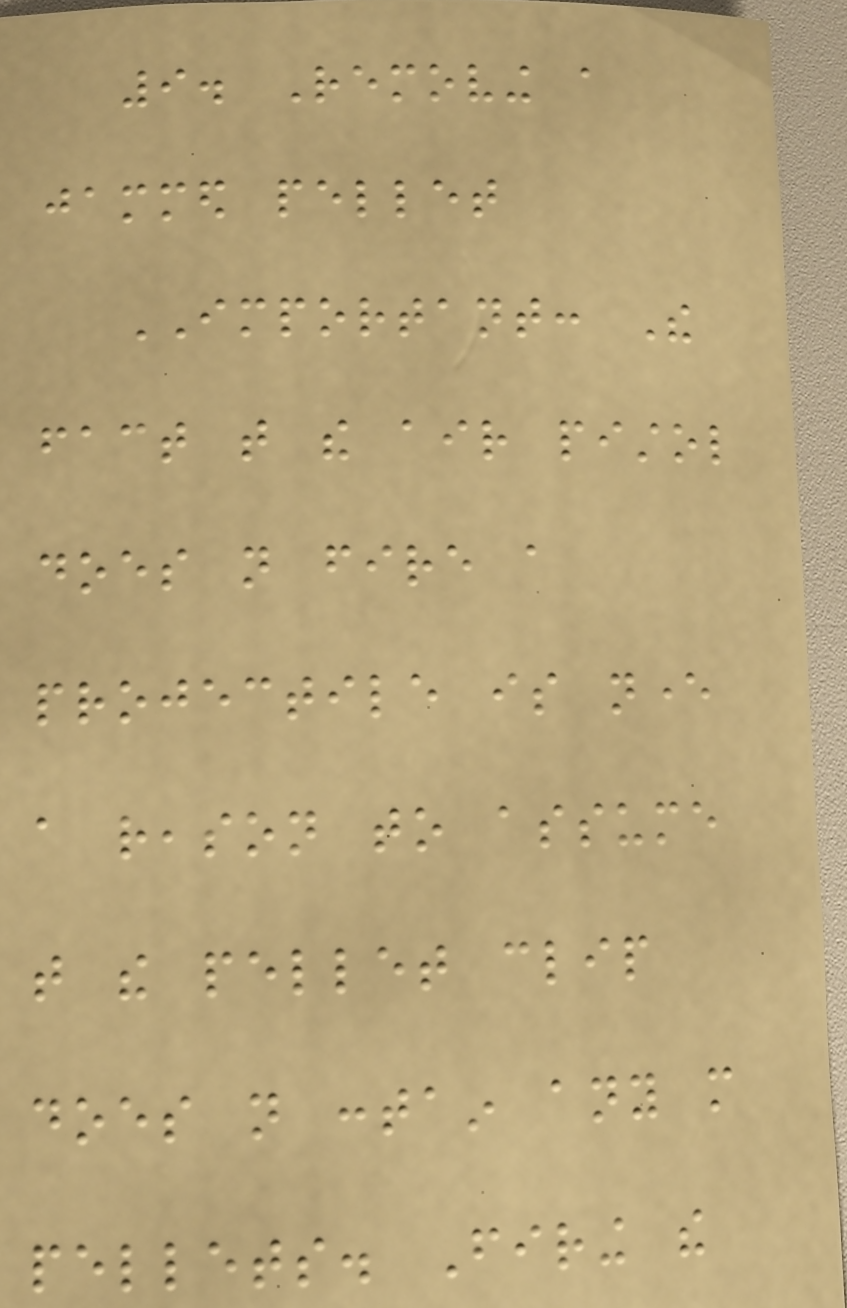9. Removing a
jammed pellet
IMPORTANT: The
fact that the air pistol
does not fire a
projectile is never
a reason to assume
that the pellet clip
does not contain any more
pellets. Firing the
